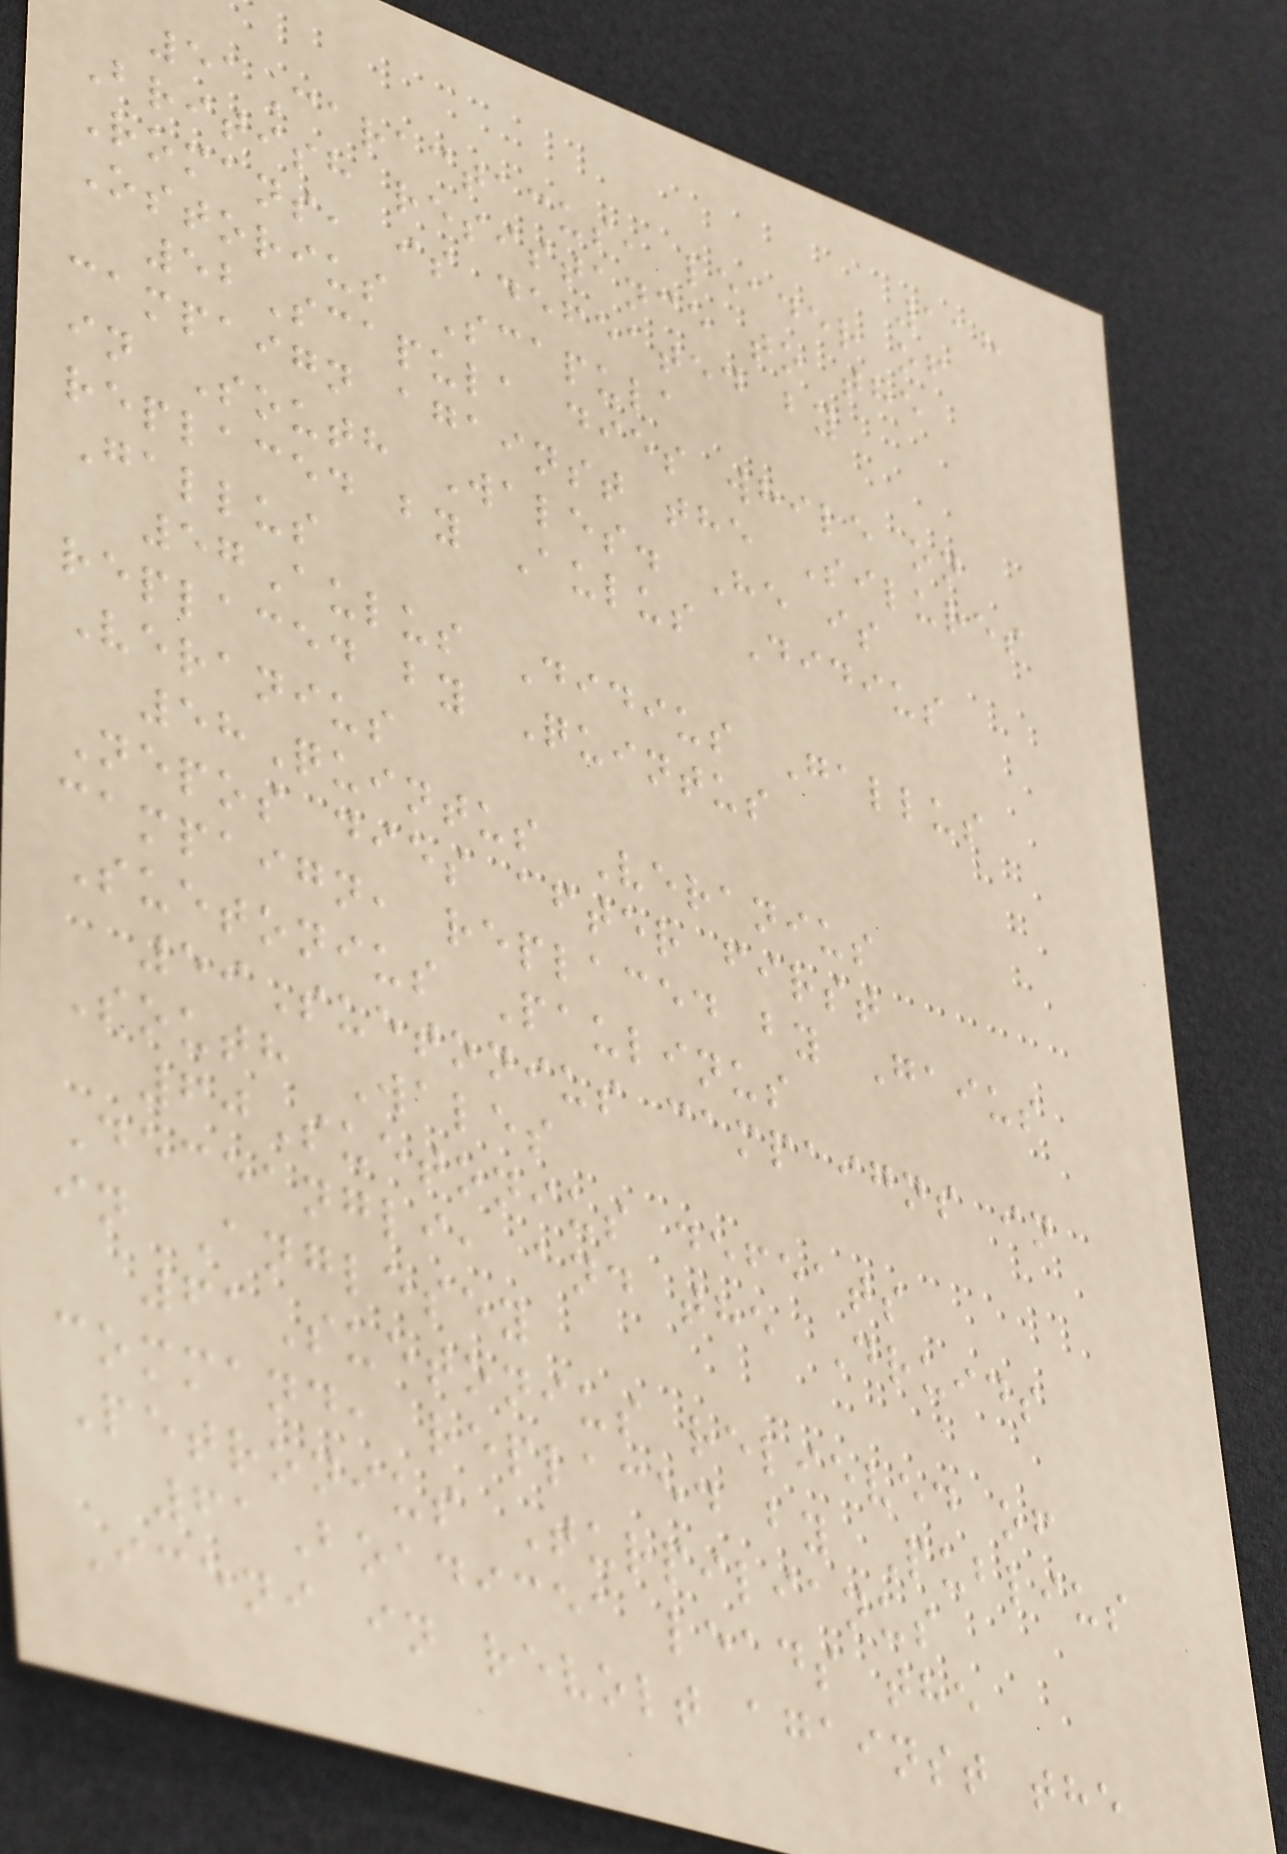118
51Caractacus, leader of
British resistance to the
Romans, is defeated by
Ostorius Scapula
52Scapula dies while on
campaign against the Silures
in South Wales. He is
replaced by Aulus Didius
Gallus
57Aulus Didius Gallus
replaced by Quintus
Veranius
58Quintus Veranius
Nepos dies after first
campaign, replaced by Gaius
Suetonius Paulinus
59Suetonius campaigns in
South Wales
60Suetonius defeats
Deceangli, and the Druids
in Anglesey
61Suetonius relieved of
command, replaced by Publius
Petronius Turpilianus
61Boadicea leads the
Iceni in revolt against the
